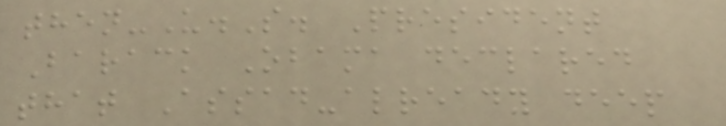then-U.S. President
Barack Obama declared
that Assad-already deep
